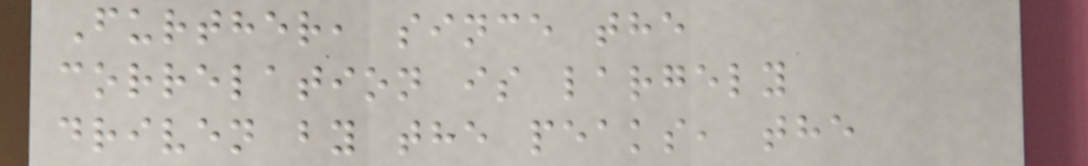Further, since the
correlation is largely
driven by the peaks, the
